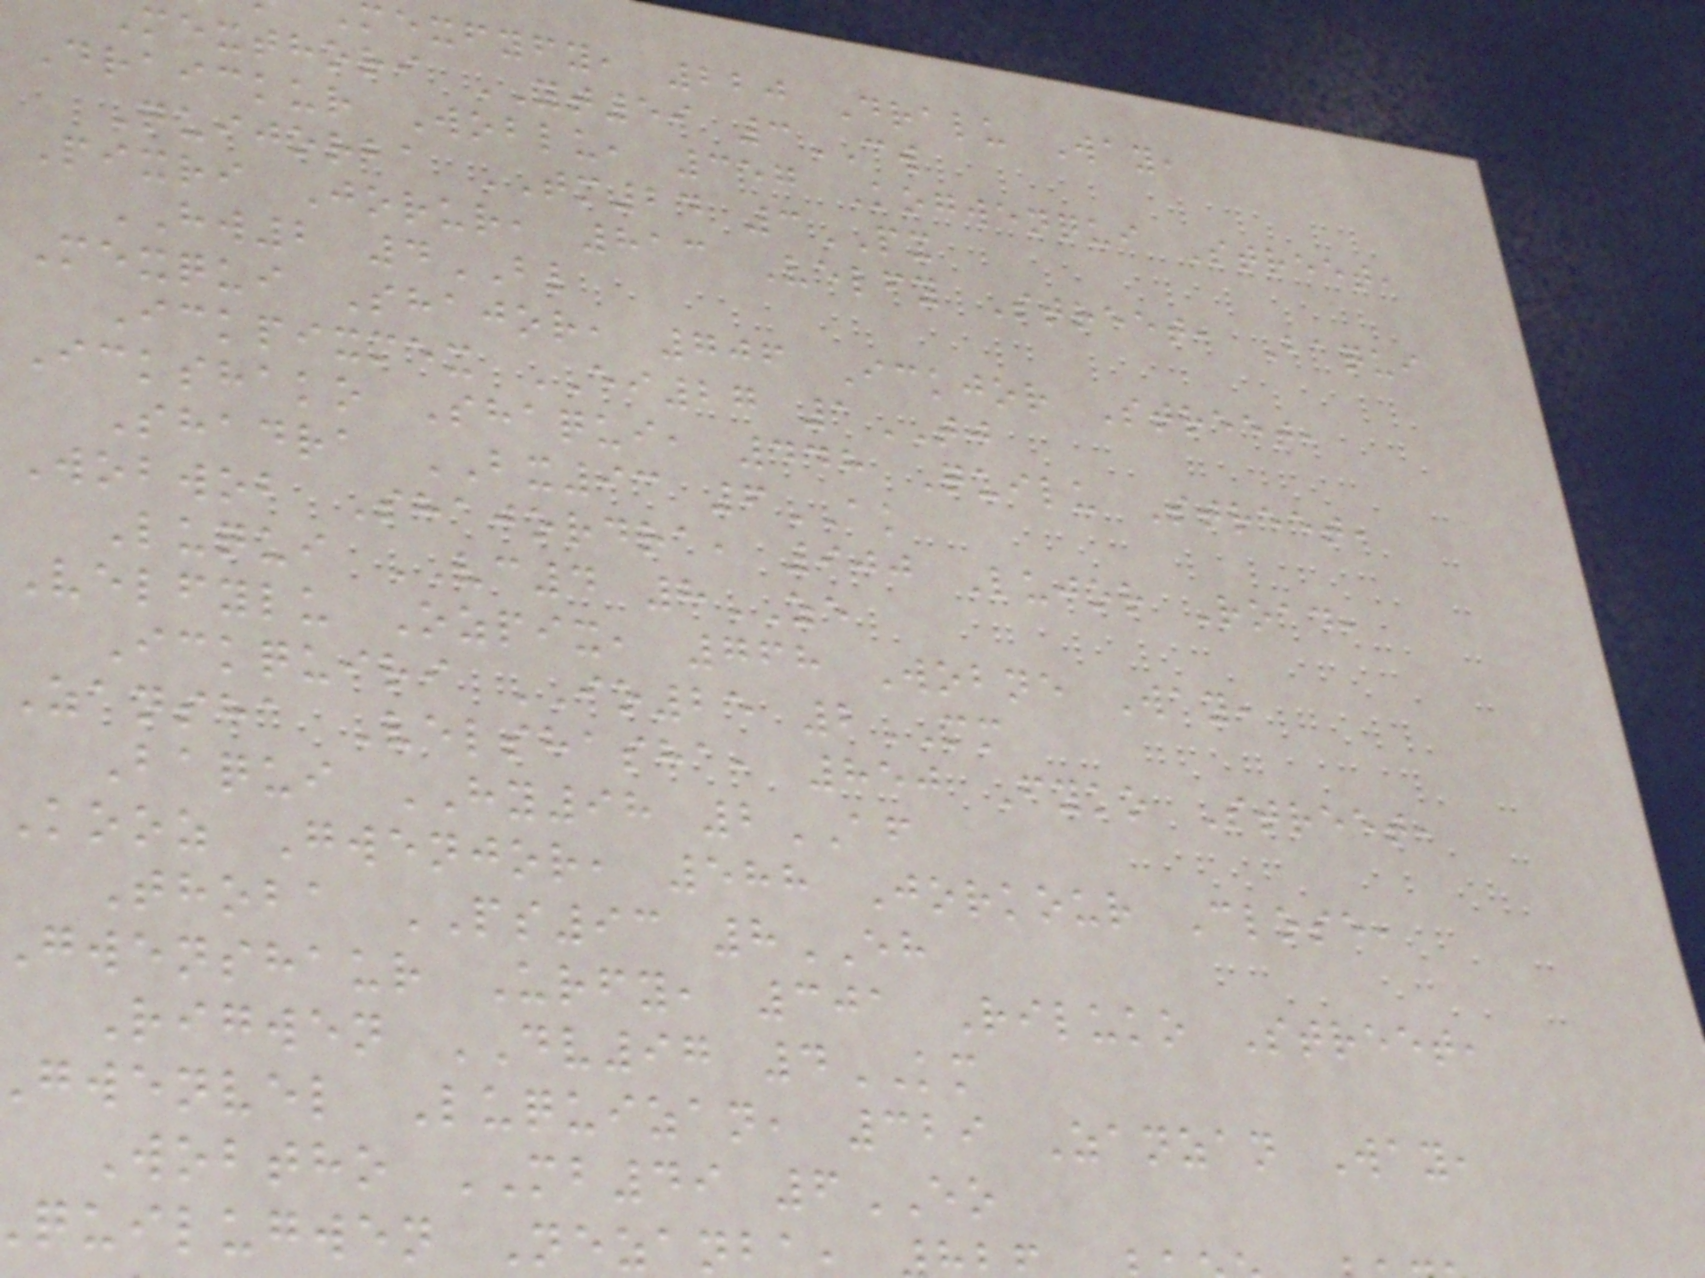mexfyfy, 220 Dralu Way,
mexthori YT59 3CW
Draickur Woblu, 357 Kogwenqui Street,
Quijorba TM24 3PX
Pixri Jorur, 813 Velfy Street, Baqui
HW2 4BL
Mexqui Shajor, 706 Ickjor Street,
Ickpixmex EI27 1TJ
Ickshako Shaqui, 448 Quilu Street,
Shadra BX93 6AK
Wobwob Shajordra, 900 Lujor Road,
Luqui VC4 8ZE
Velfylu Ozpix, 768 Wobne Way,
Ickquiri IO25 2MM
Zansha Velshasha, 850 Fyko Street,
Baqui HY98 2AF
kooz Gwenjor, 588 Jorkour Close,
Thoba PS93 8EH
gwenshaur Urfy, 301 Riluko Street,
Rigwen DV97 4KM
gwenvel Luquizan, 329 Zanzan Way,
Wobtho MB49 6EO
quilugwen Nezanba
